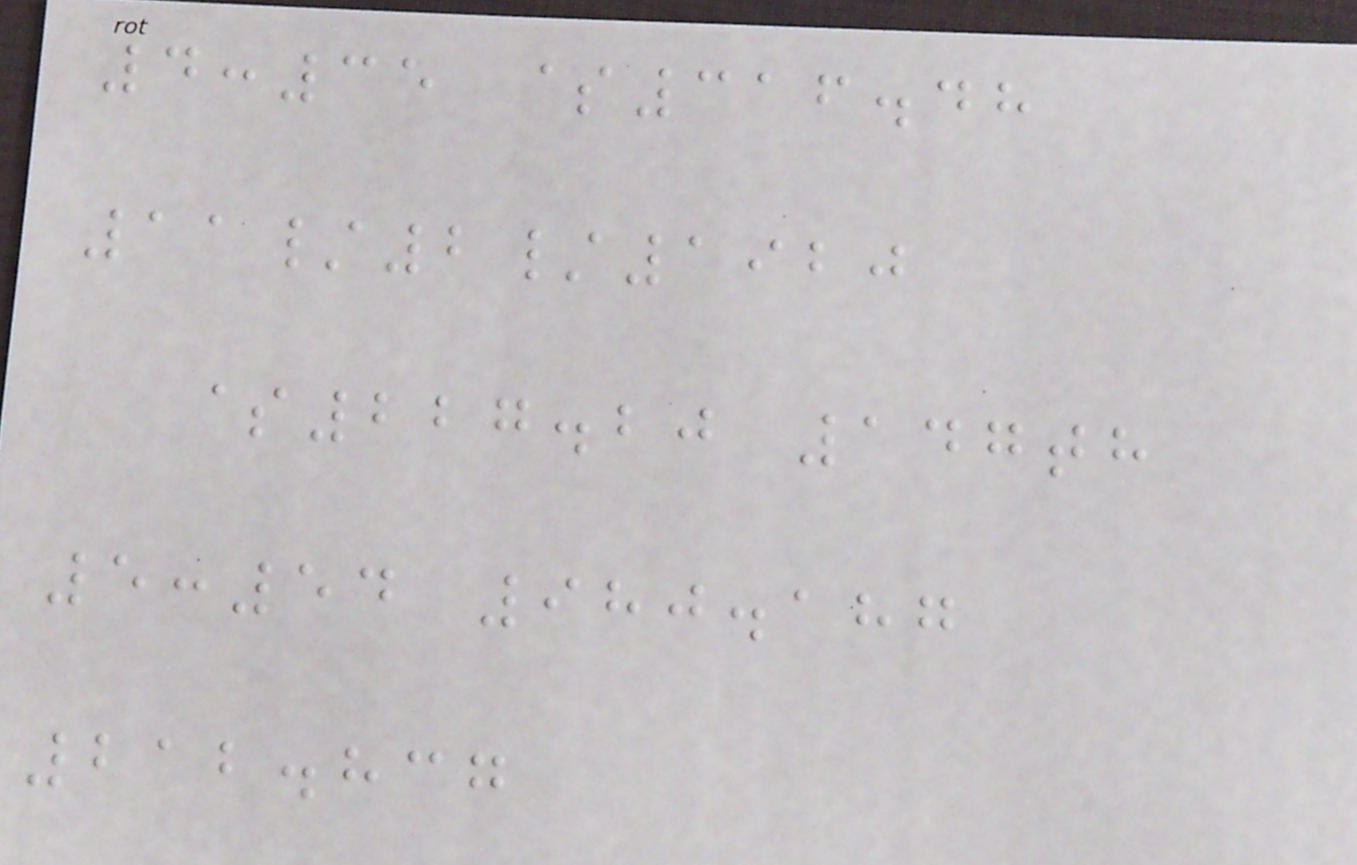4:35 $316.48
11/2/1920
$227.20 147th
5:54 980.187
212.837
